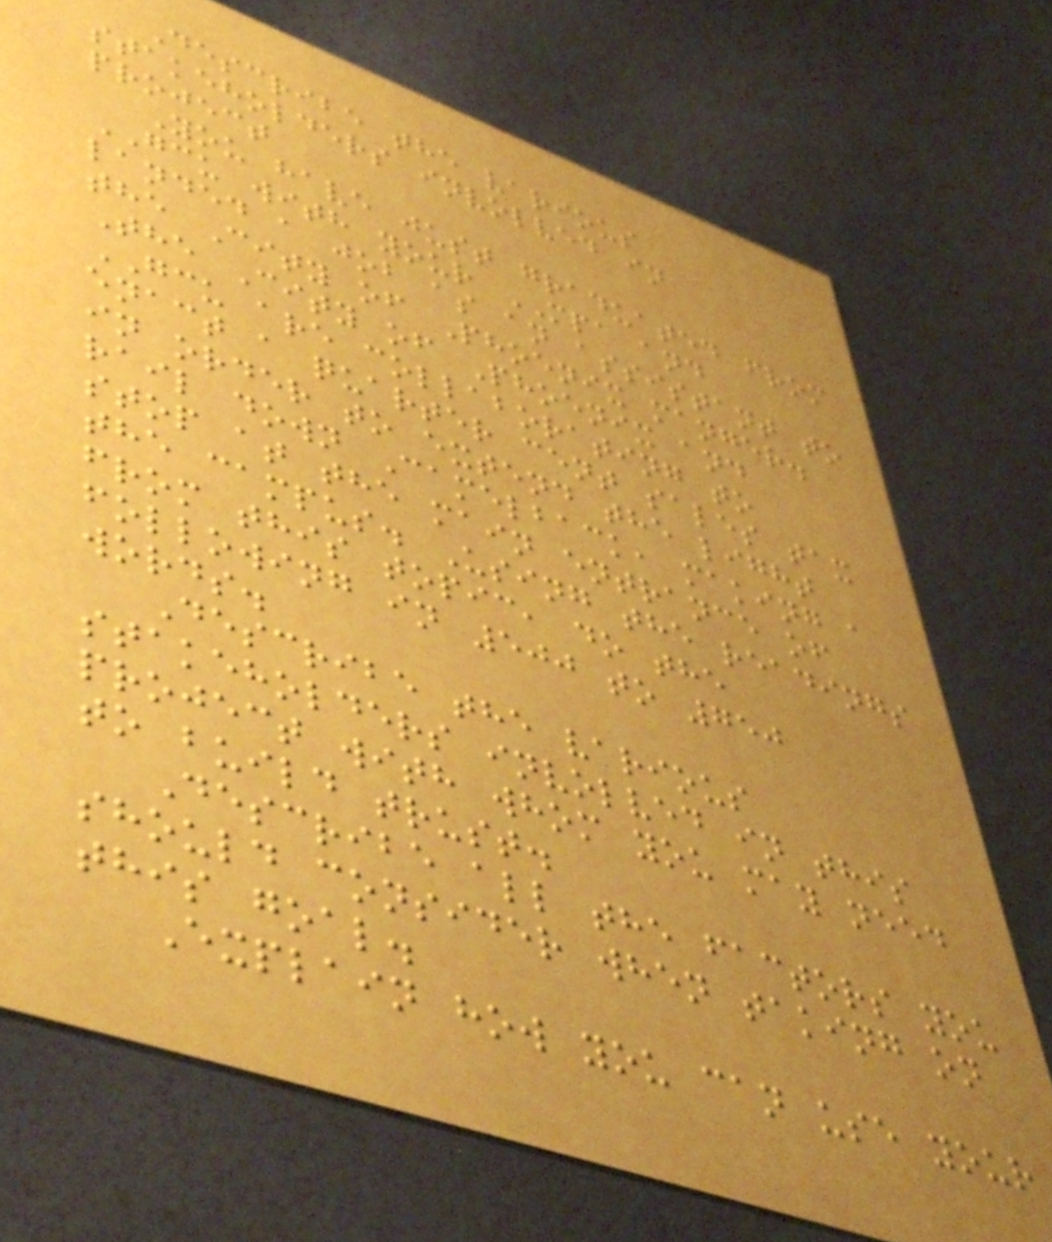Describe the various
stakeholders involved in
project
You have just graduated from
GCU with your MPA and
landed a job as an assistant to
the City of Phoenix manger.
The City of Phoenix and
GCU are collaborating to
enact a quarter cent sales tax
in order to extend the light
rail down Camelback, making a
stop at the main entrance of
the campus. Using the readings
from this topic, do the
following in 500 to 750
words.
Describe the various
stakeholders involved in this
project with whom you may need
to build trust.
Describe all the factors you
should consider when taking on
this goal.
Explain how you can use your
